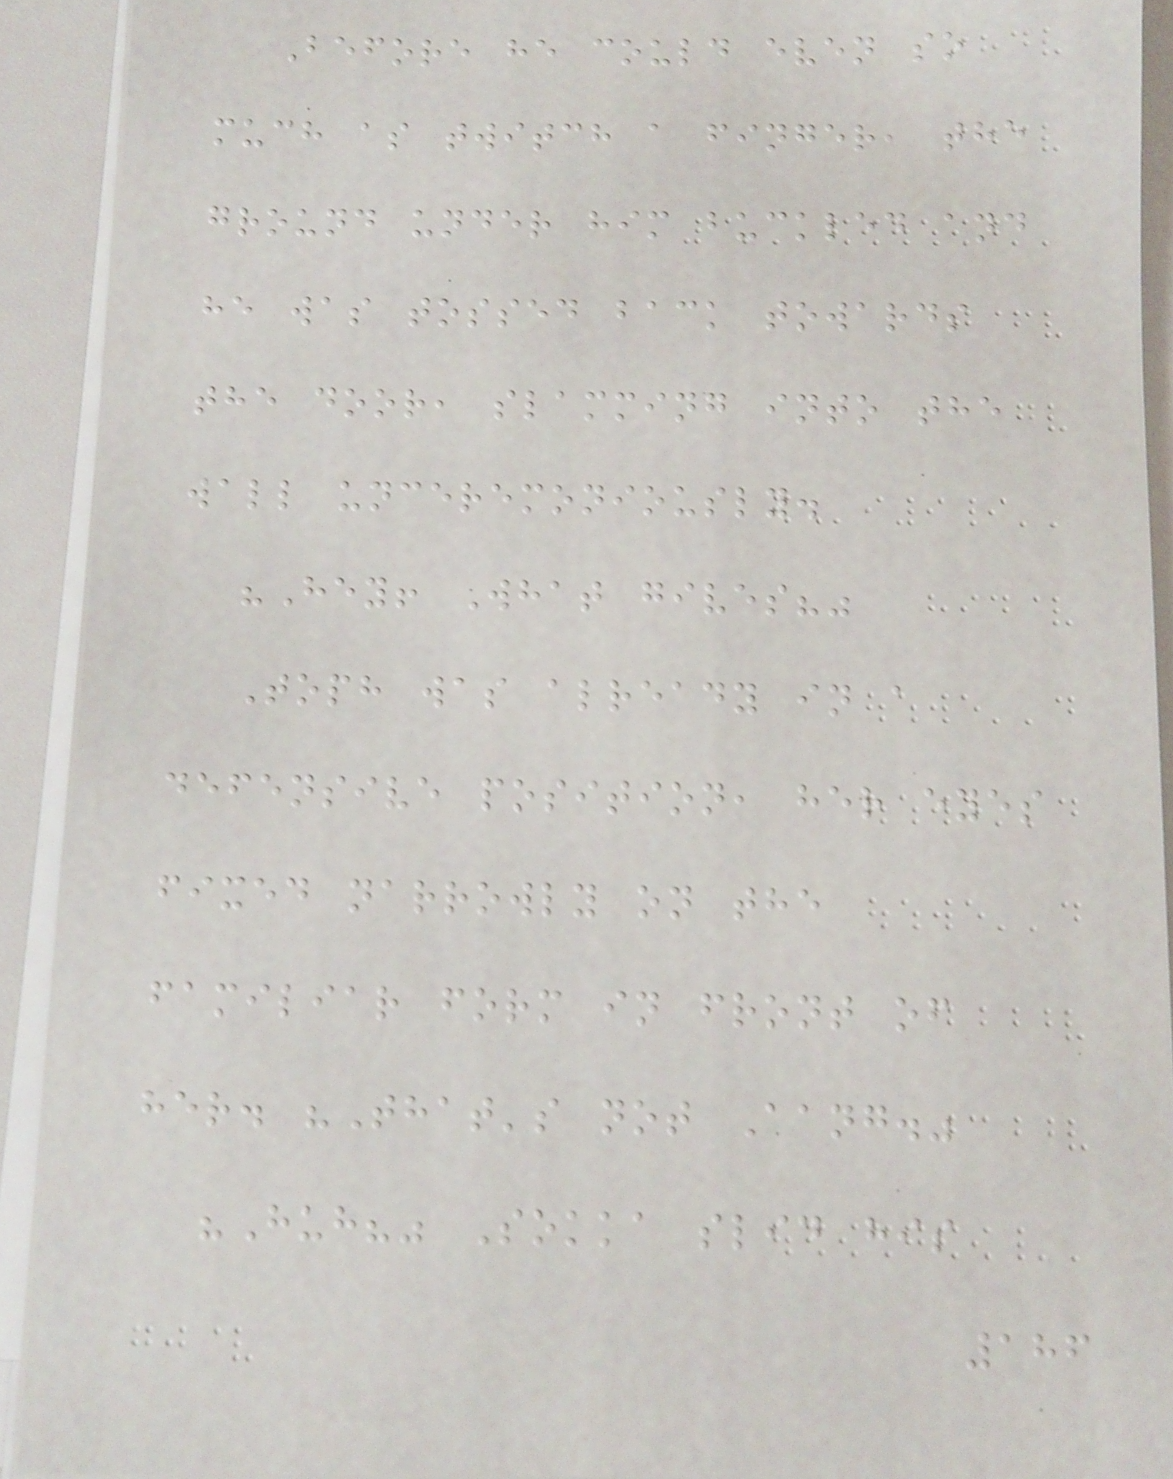Before he could even so
much as twitch a finger, the
ground under him buckled and
he was tossed back towards
the door, slamming into the
wall unceremoniously.
"Hey! What gives?"
Toph was already in a
defensive position, her eyes
fixed narrowly on the
familiar form in front of
her. "That's not Aang."
"Huh?" Sokka slid his
186
